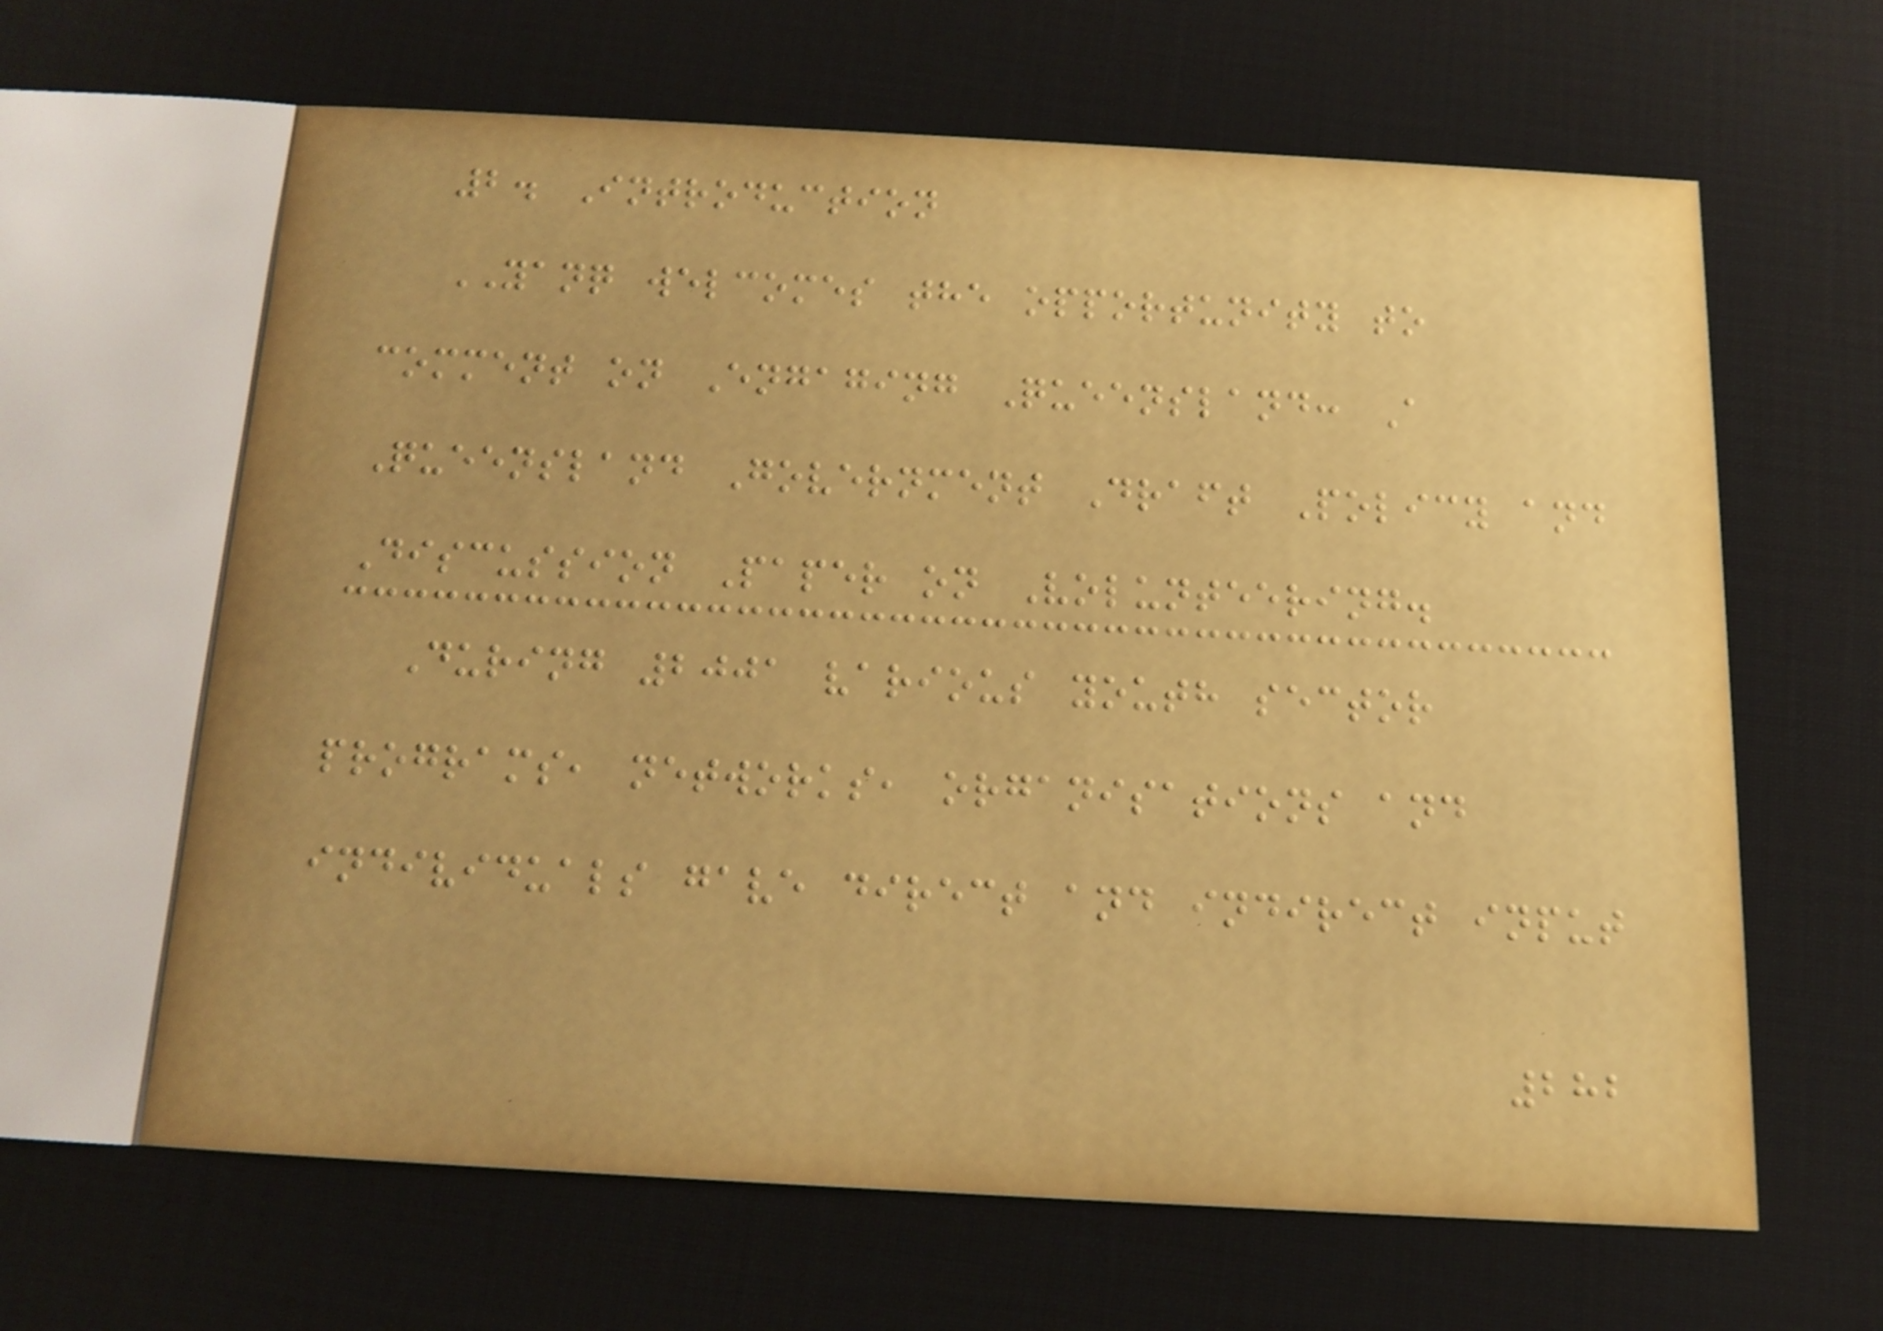2. Introduction
YANQ welcomes the opportunity to
comment on Engaging Queensland: A
Queensland Government Draft Policy and
Discussion Paper on Volunteering.
During 2001 various youth sector
programs, networks, organisations and
individuals gave direct and indirect input
282
